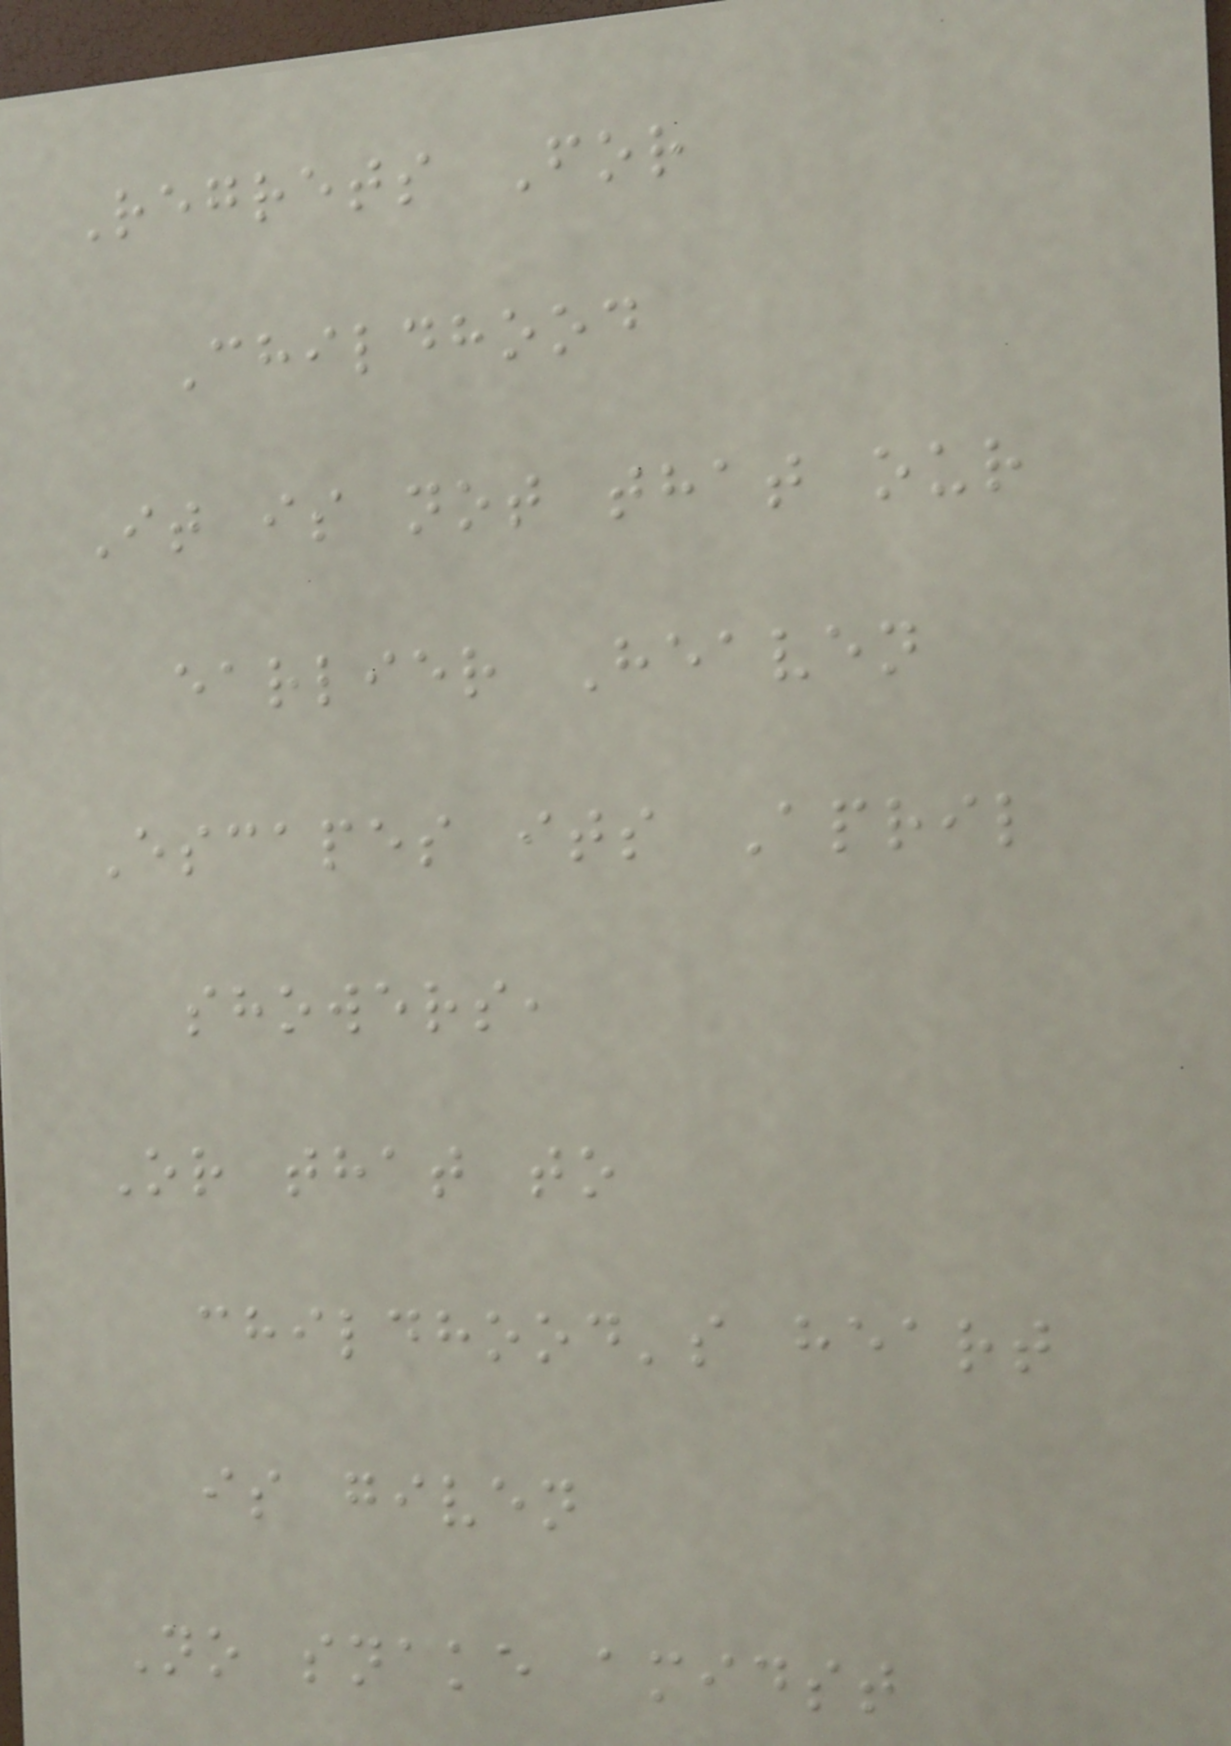Regrets For
Childhood
It is not that our
earlier Heaven
Escapes its April
showers,
Or that to
childhood's heart
is given
No snake amidst
